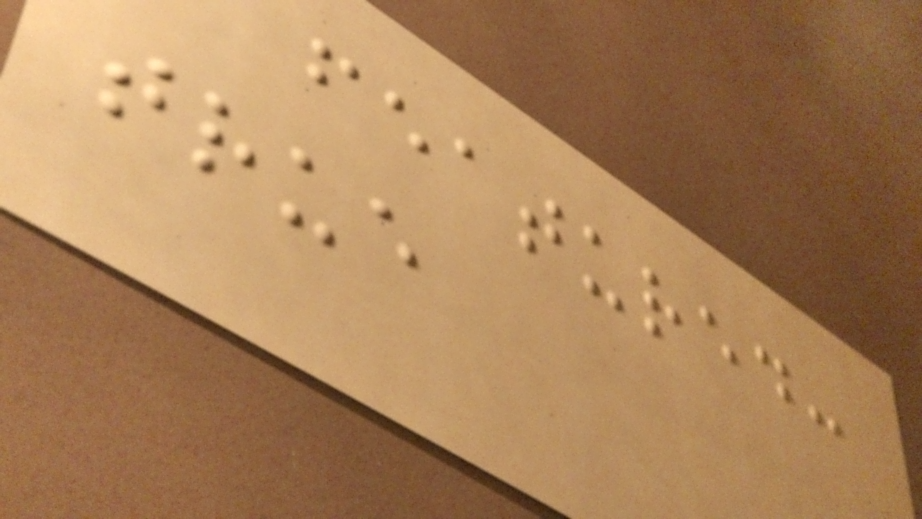featured:
true
